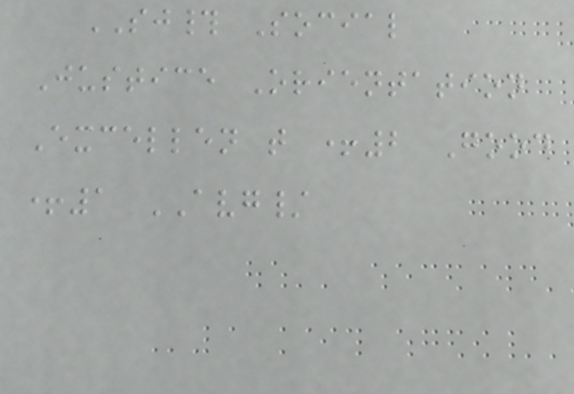SJ# Social
Justice Orientation
Excellen t +2 Good
+1 AVG/
